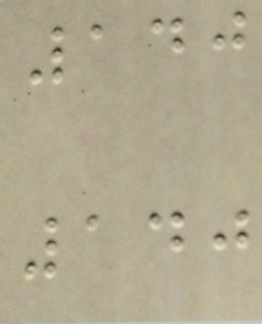140
140
